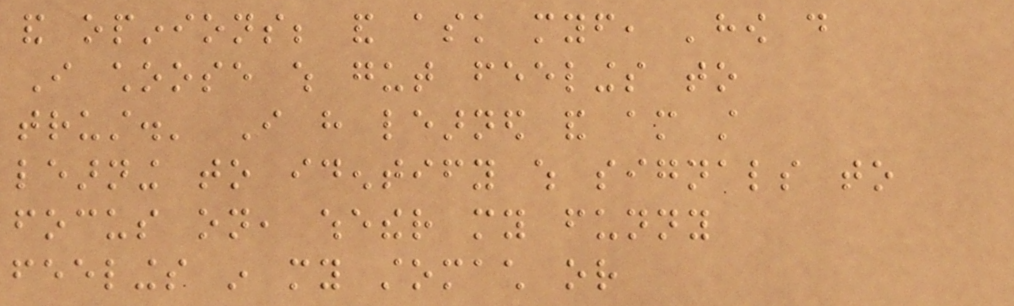and opinions; and ask myself, 'how do
I choose which gut feelings to
trust.' I have learned and am still
learning to identify which signals to
focus on, whether my funny
feelings in my stomach or
